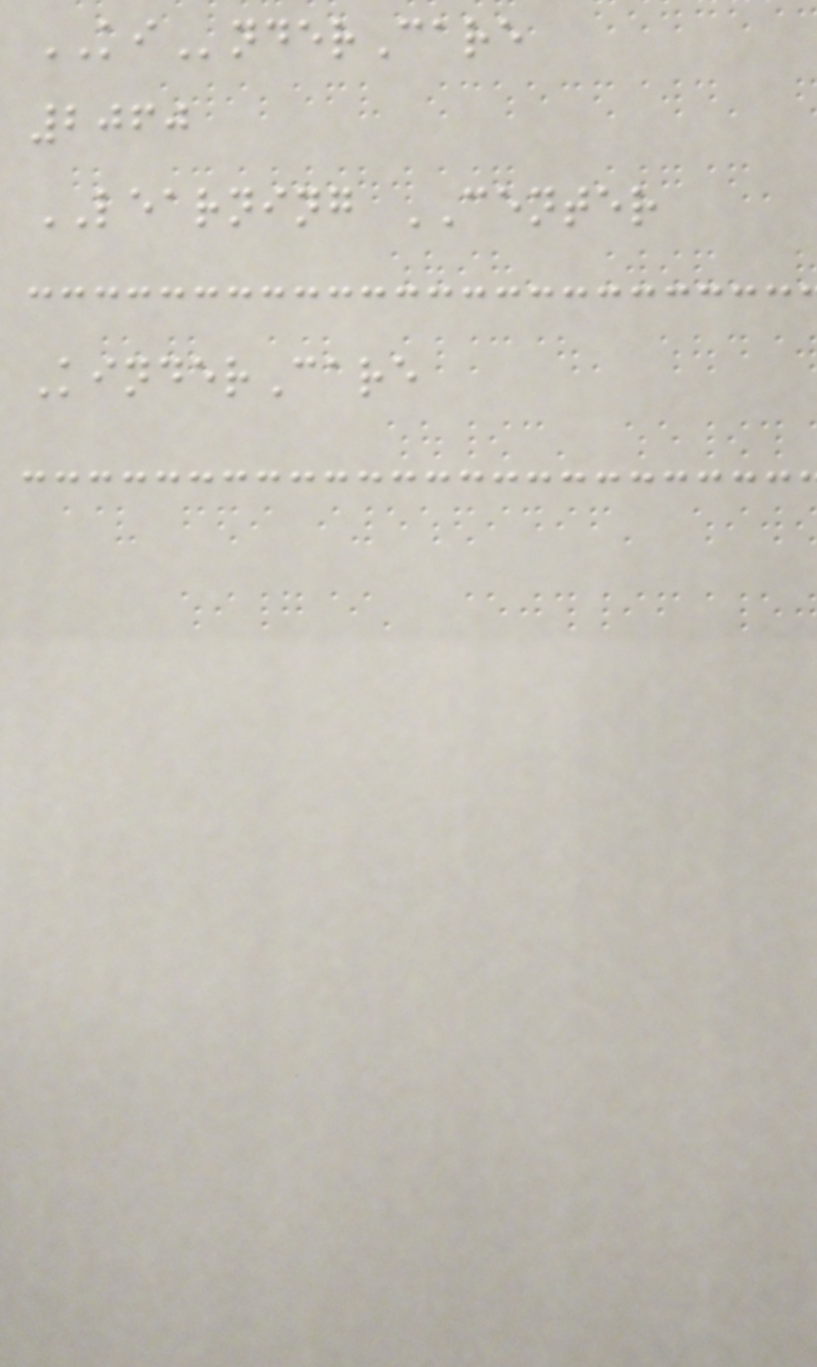KInderCare
2060
LEARNING CENTER
KinderCare
